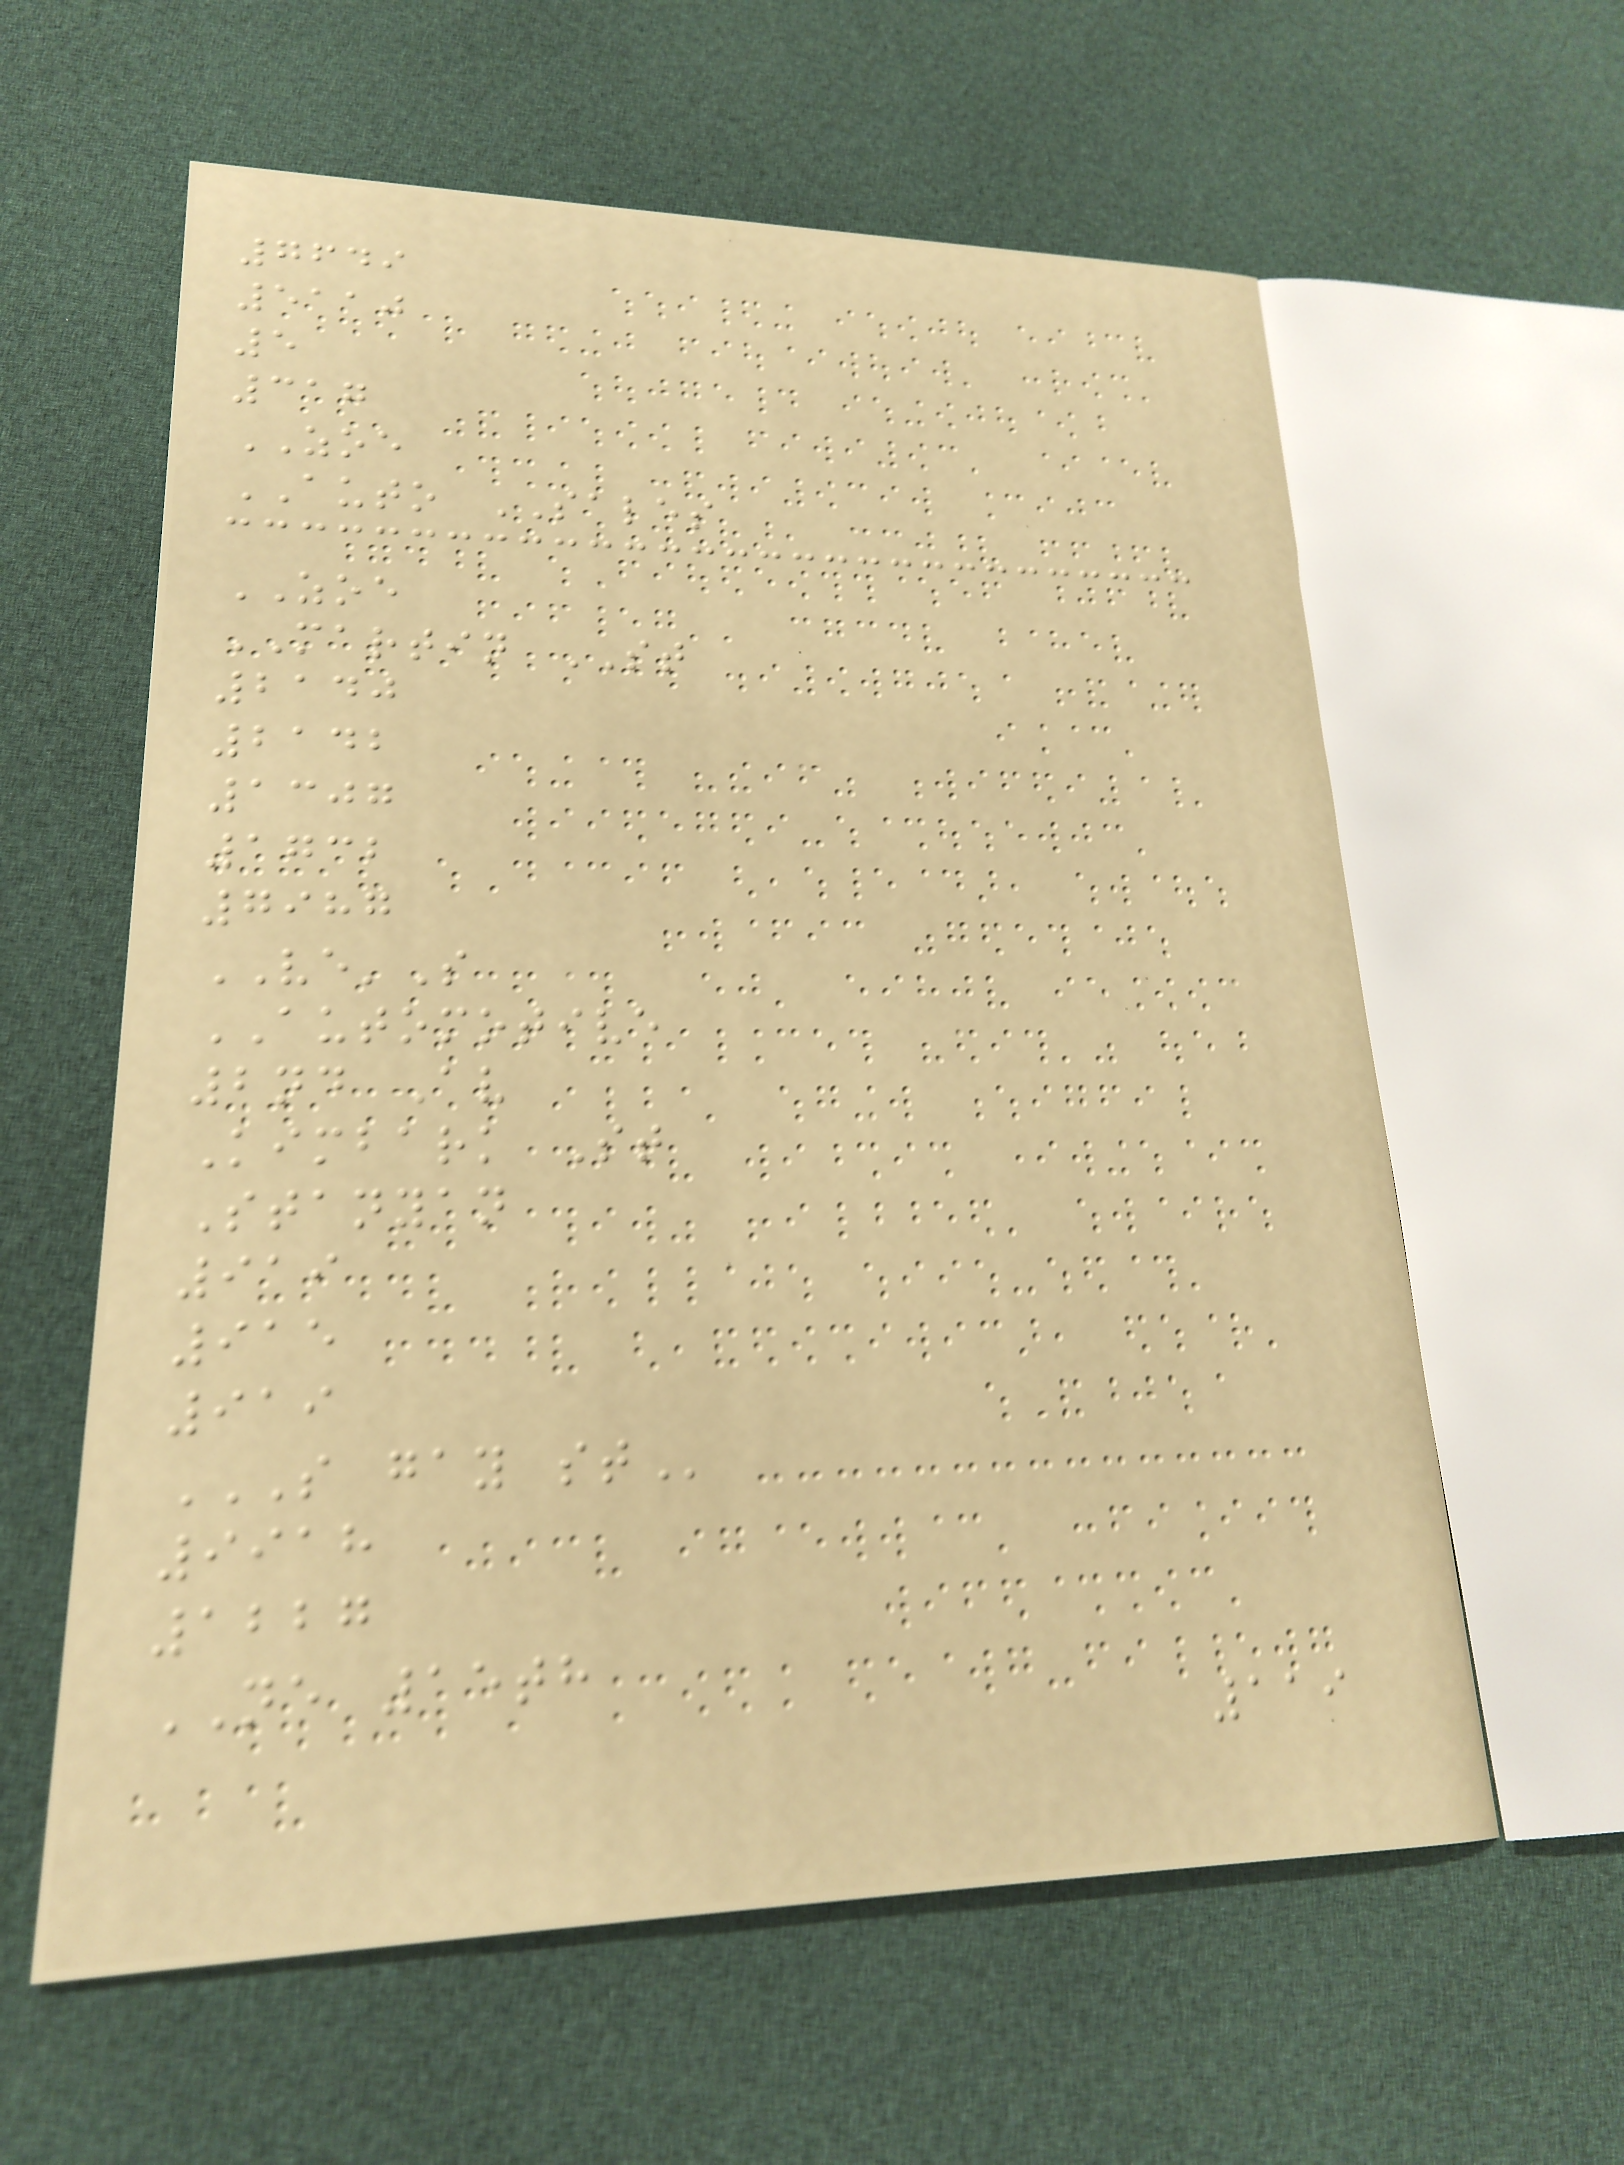7649
5110
5
317
ZOE
AUTO SALES
ZOE
MARTIN ST
2140
2142
1307
1732
7987
VE'S
AUTOMOTIVE
2nd Av
Kimbark St
Stanyan
919
915
919
S GAY ST
9918
1227
NE 15th
119
